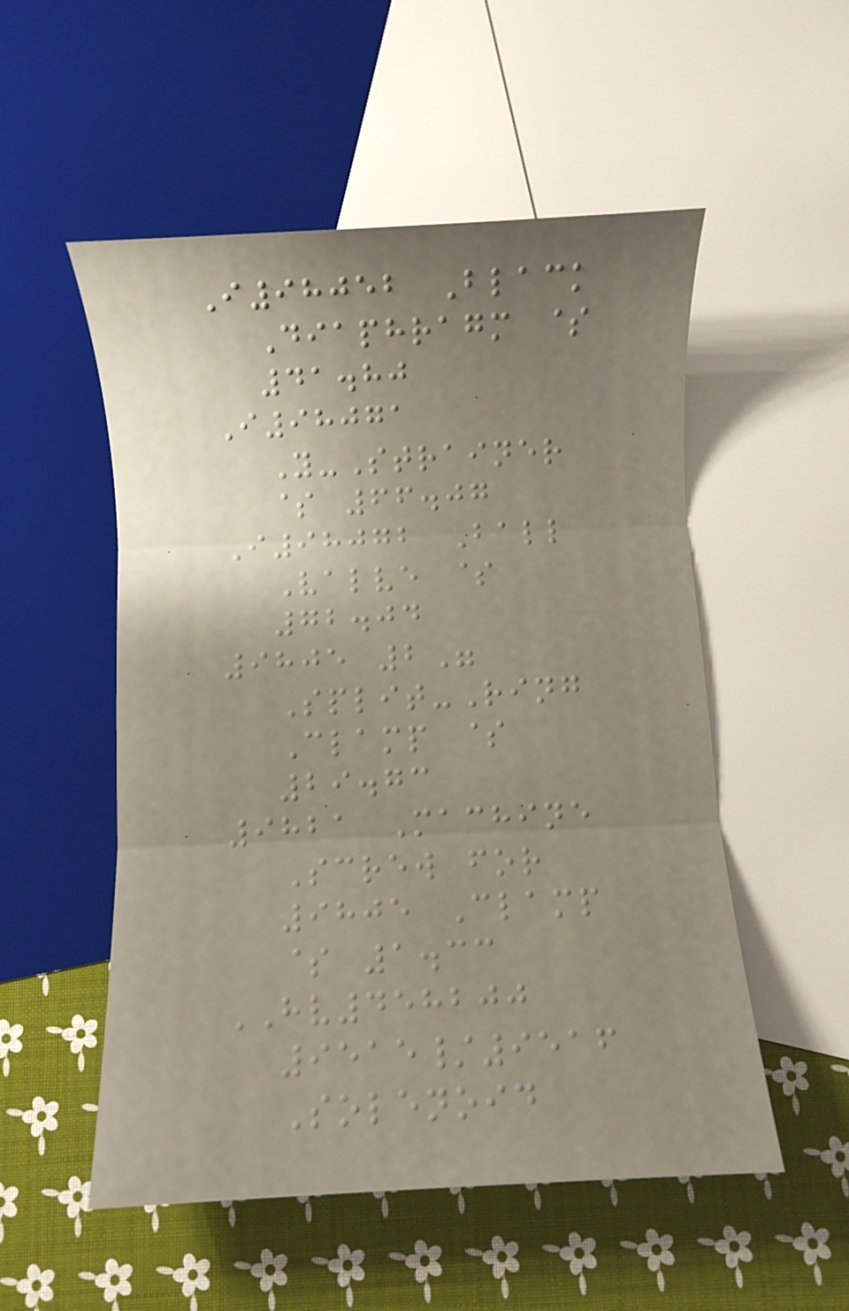I98052 Black
Diaphragm $
41.80
I98071
Y-Strainer
$ 66.07
I98072 Ball
Valve $
72.04
9805 2"
Split-Ring
Clamp $
29.73
9821 Machine
Screw for
9805 Clamp
$ 1.33
HV458200
9515/9516
Solenoid
